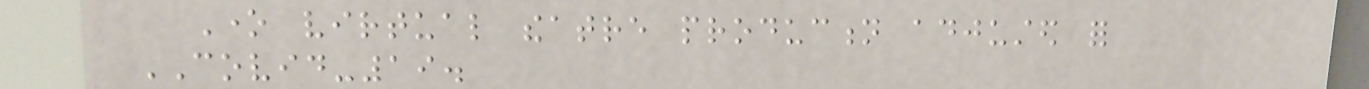One virtual theatre production adjusted for
COVID-19.
